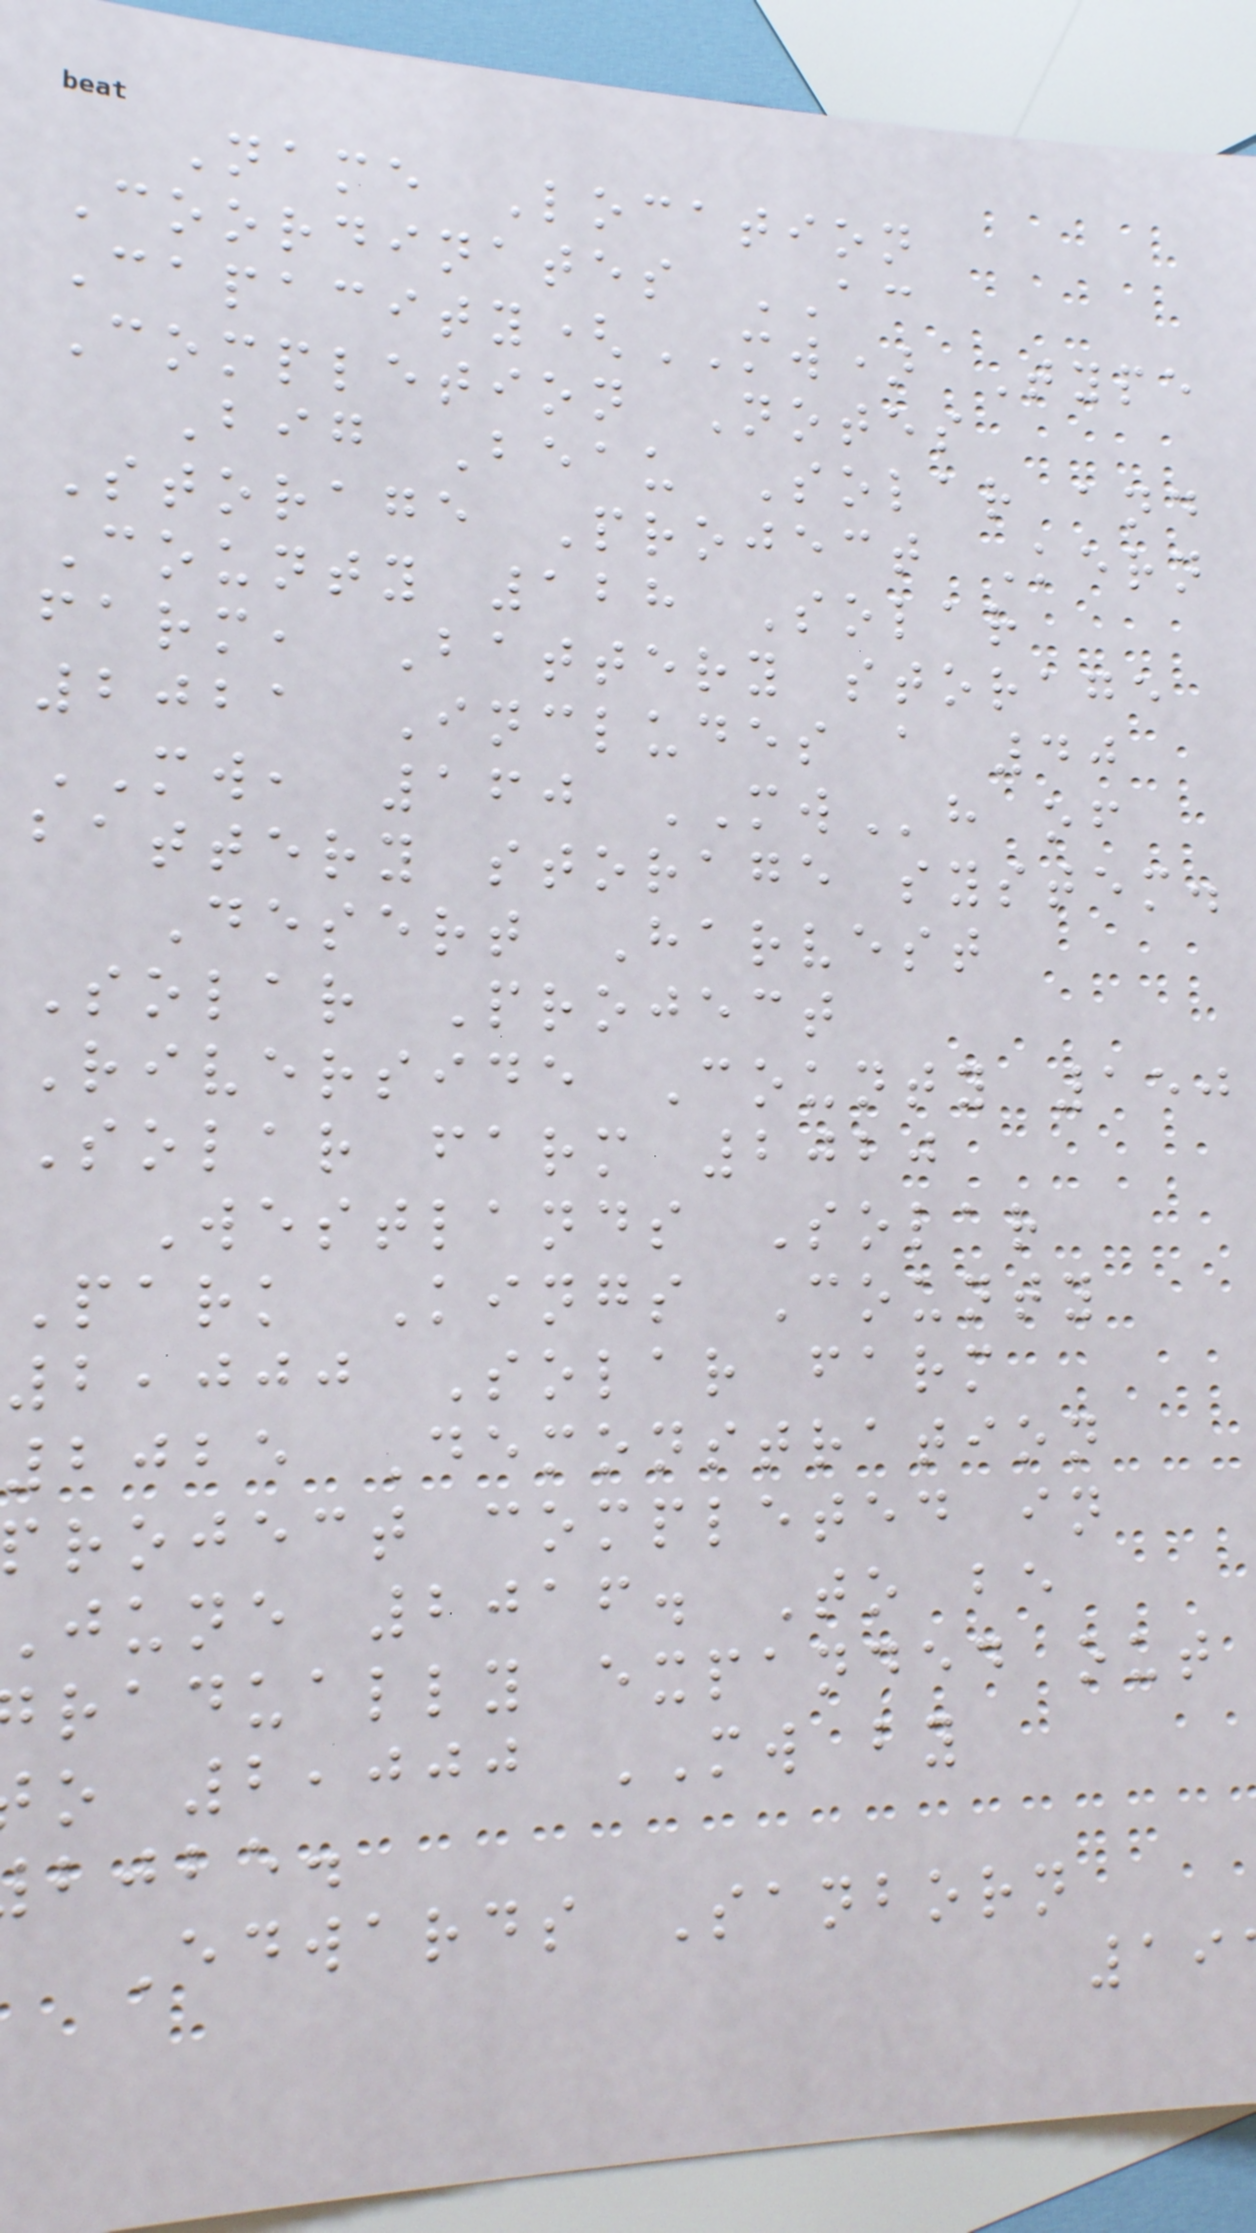Name Location
Coordinates AC
Capacity(MW) Type
Completion Notes
Big Beau Solar and
Storage Project Kern
County 128 Solar
farm, Battery storage
2021 Includes a 40
MW, 160 MWh of
battery storage system.
Desert Harvest
Solar Project
Riverside County 150
Solar farm 2020
Westlands Solar
Park Kings County
2,000 Solar farm
2025 Demonstration
roject completed in
june 2016. To be
radually expanded out
o 2,000 MW by
bjbe.
Edwards Sanborn
